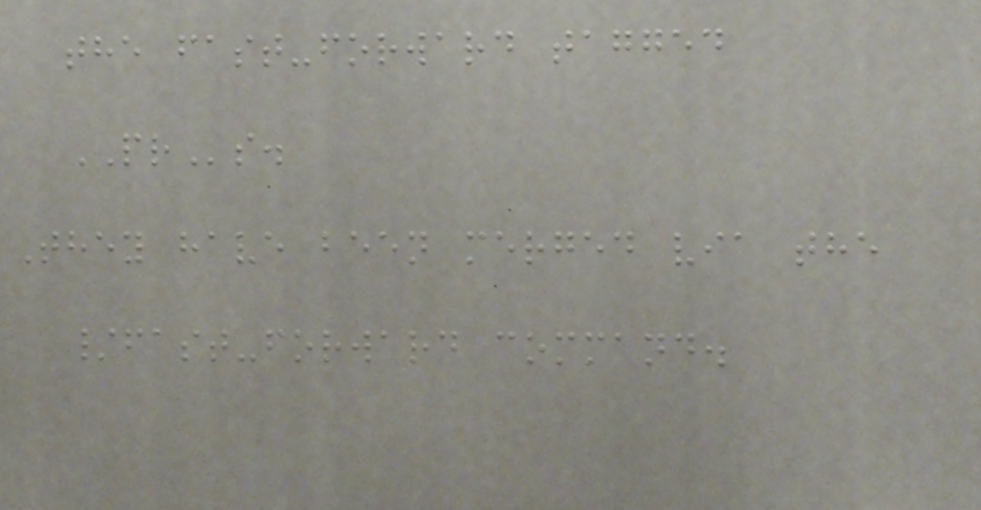the fast-forward tagged
PRs.
They have been merged via the
/fast-forward command.
